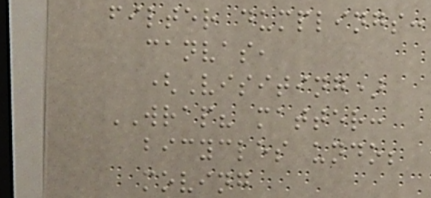filter dumplings:
canvas,
(Visiting)
WRAP? matter:
bicycles undo;
moving
